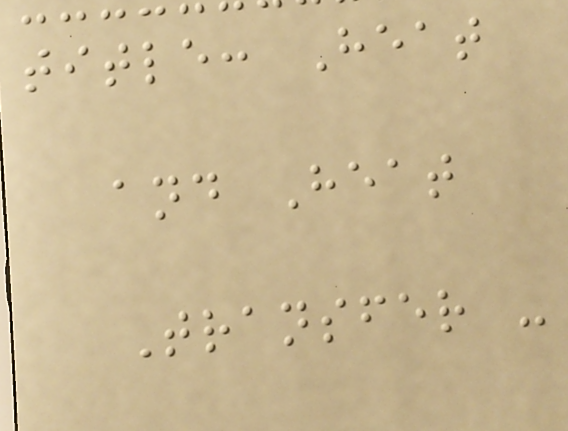title: Heat
and Heat
Transfer -
